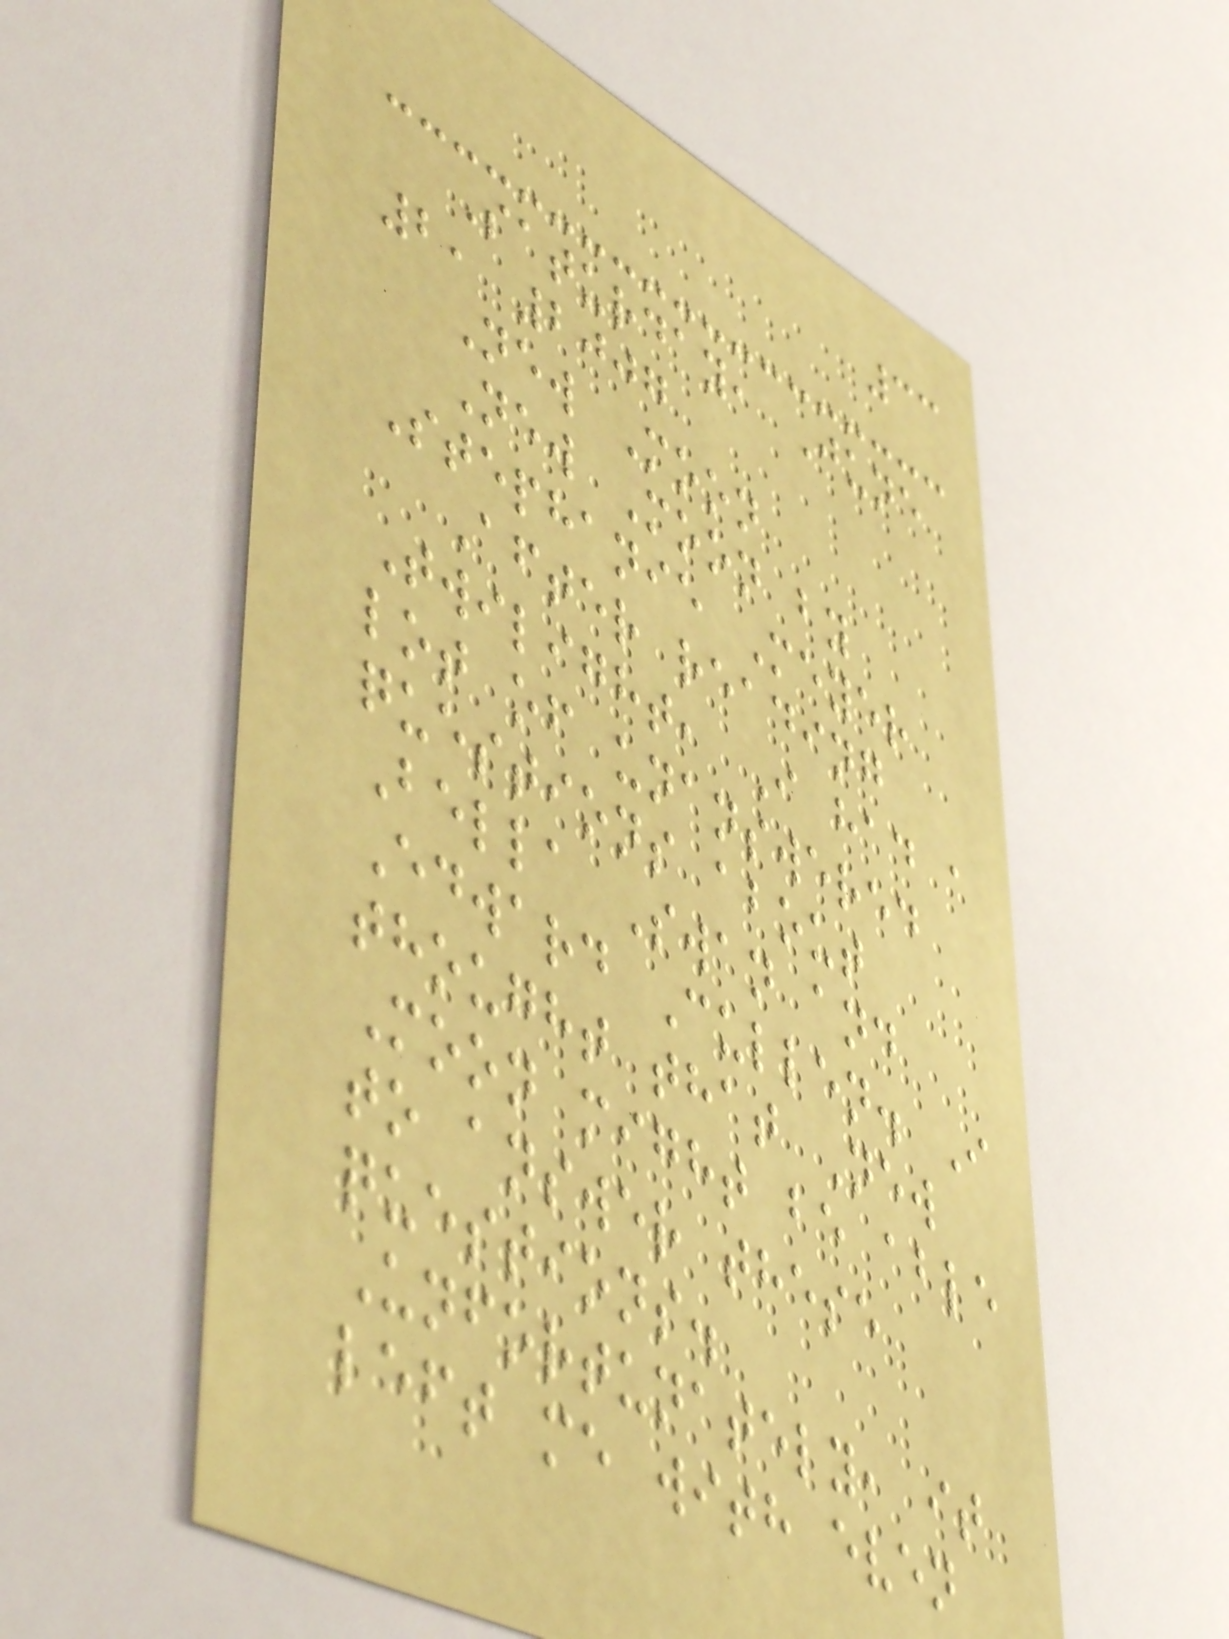33
Saturday, June
2, 2007
New Moon
New Moon by
Stephanie Meyer
After reading
Twilight, I had a
lot of unanswered
questions about
Bella Swan and
Edward Cullen. I
thought that New
Moon might be able
to answer these
questions.
Unfortunately, it
left me with even
